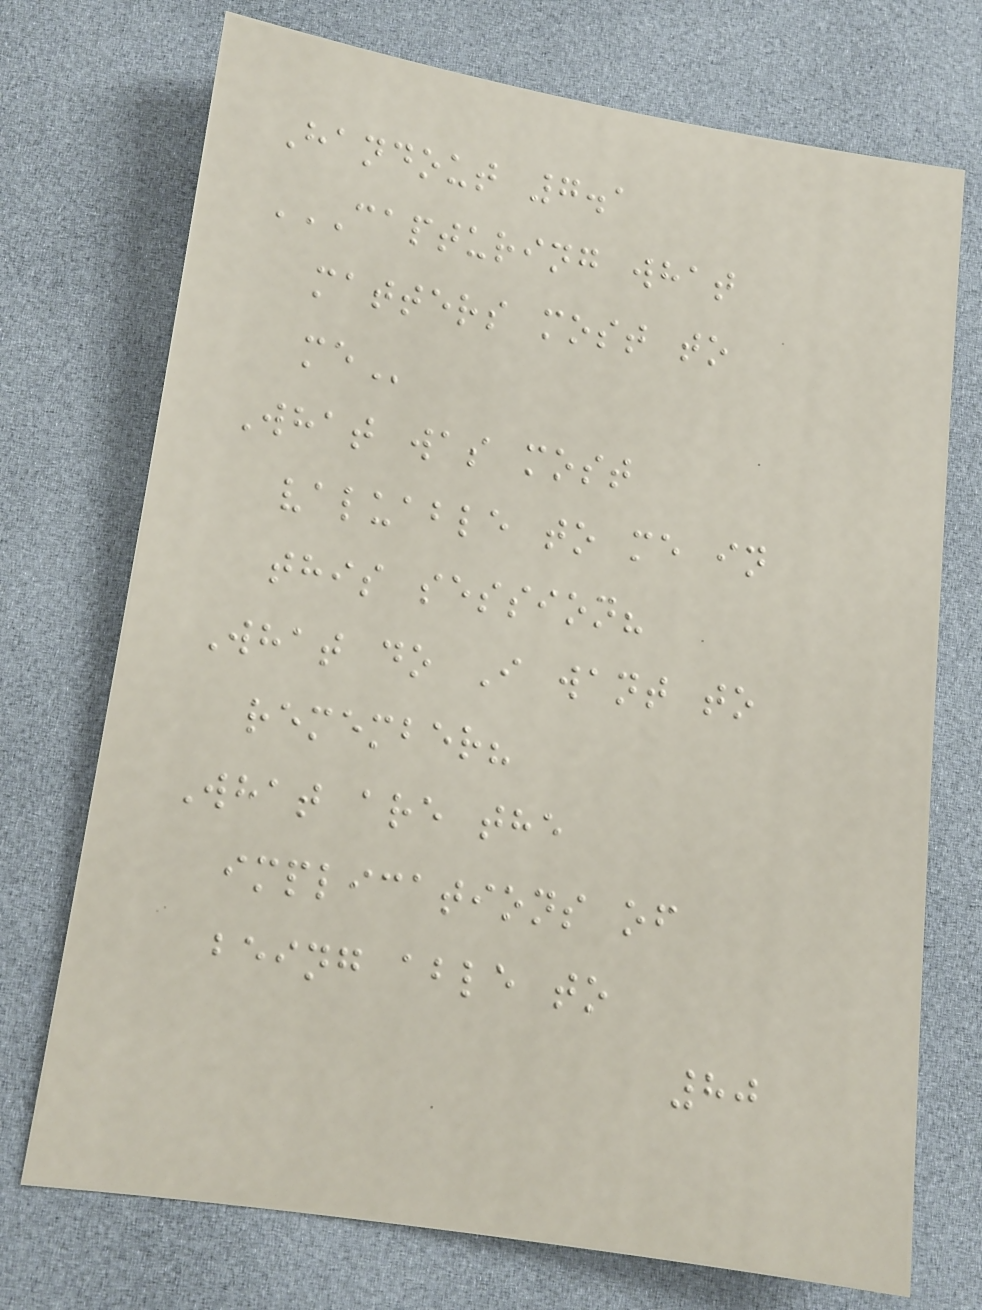Handout 7.1
CAPTURING WHAT
MATTERS MOST TO
ME
What was most
valuable to me in
this session?
What do I want to
remember?
What are the
implications of
being able to
80
